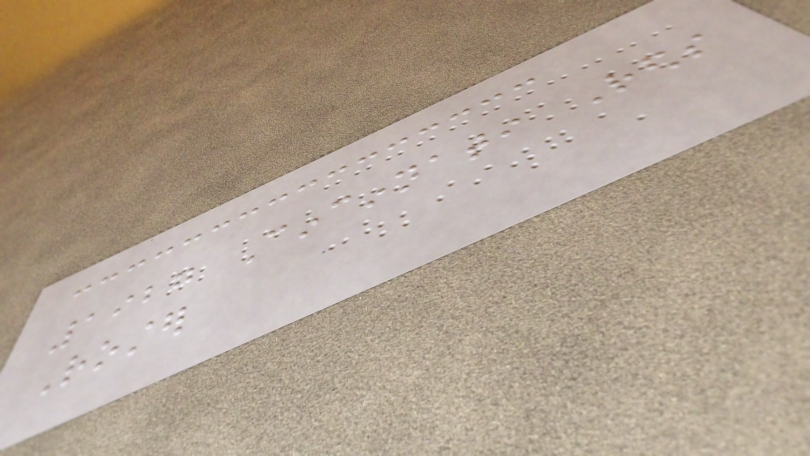1927 Cincinnati Reds
Roster
